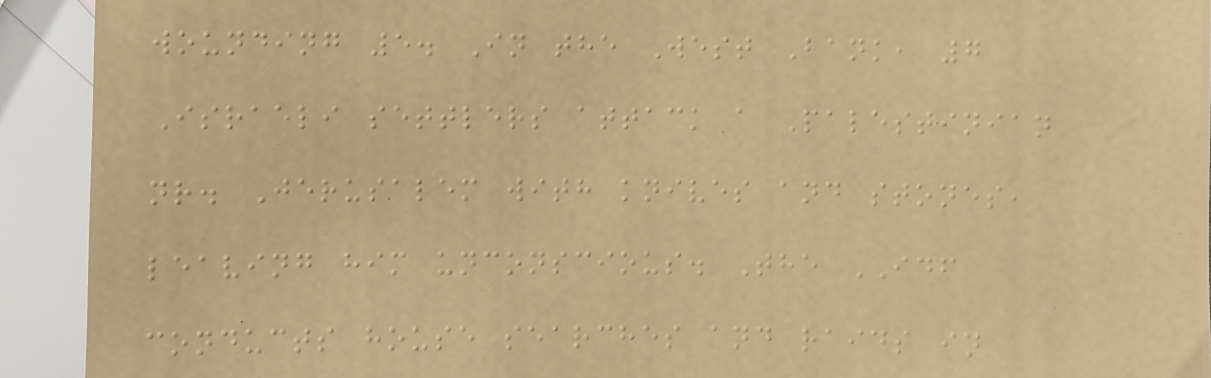wounding 5. In the West Bank, 7
Israeli settlers attack a Palestinian
nr. Jerusalem with knives and stones,
leaving him unconscious. The IDF
conducts house searches and raids in
